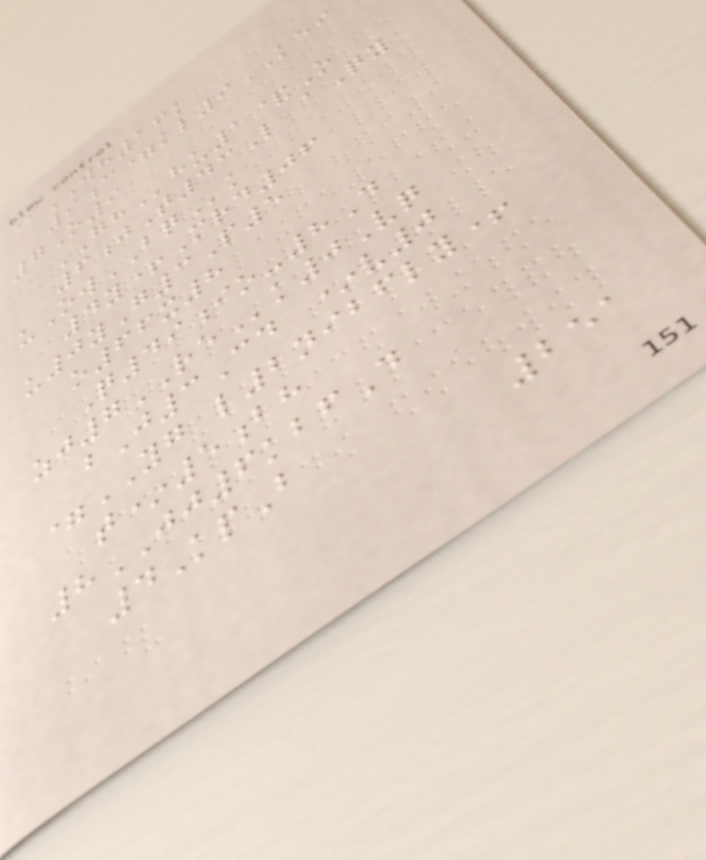@WH16k
9c=kl9KEI
7O9
GHhu1&O
6jT43L aQy
uOwBQk
4y+Mrd06
u0yG3P5
o66x8
Q49io-8D
zj7REk0Vq
bJ3Cd *v0
=YG l2nibfly+
t*5bh
8JJ6kbfD
4KpB
251
